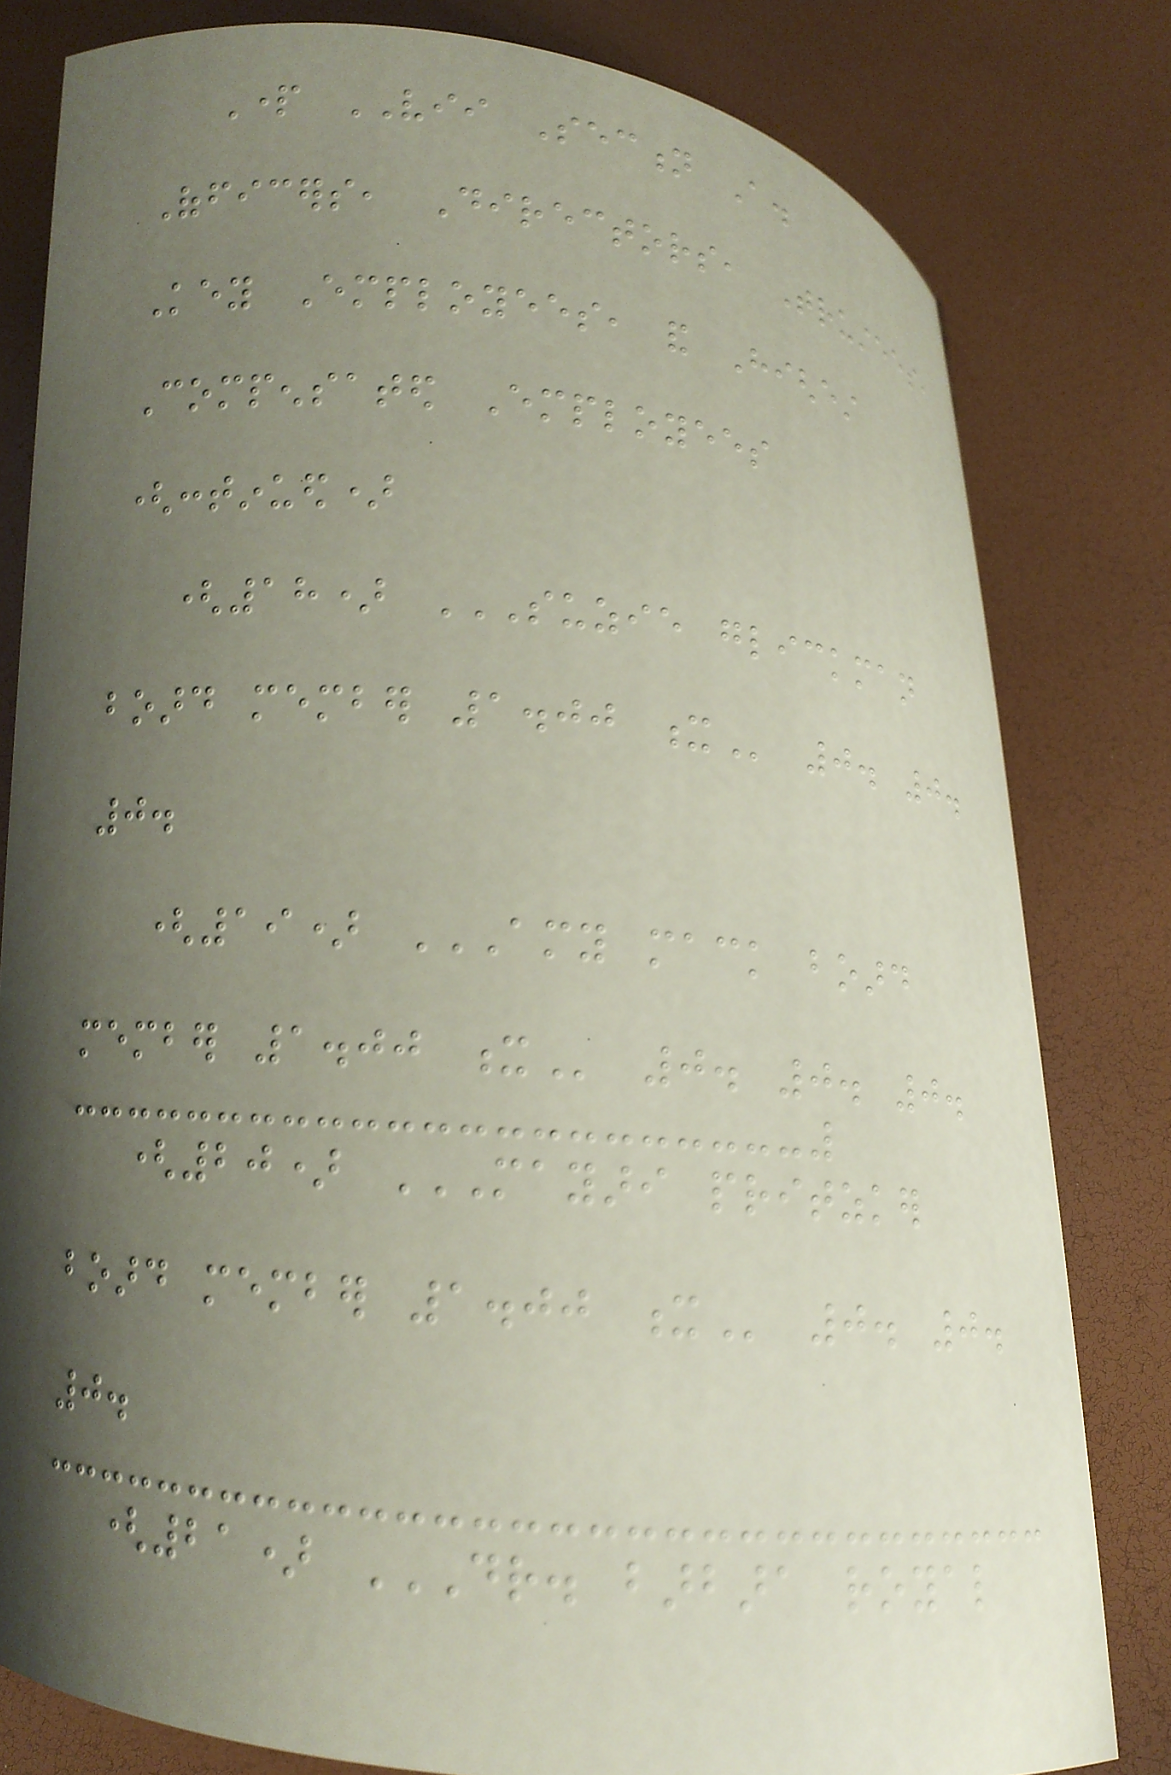Part VII Section A.
Officers, Directors, Trustees,
Key Employees, and Highest
Compensated Employees
(continued)
(18) SUZIE GLICKMAN
BOARD MEMBER 1.00 X 0. 0.
0.
(19) AMY MACK BOARD
MEMBER 1.00 X 0. 0. 0.
(20) MAYARI PRITZKER
BOARD MEMBER 1.00 X 0. 0.
0.
(21) DR. BARBARA ROYAL
